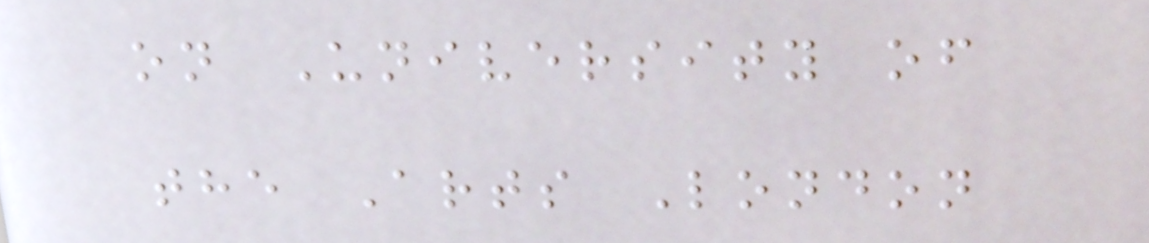on University of
the Arts London
